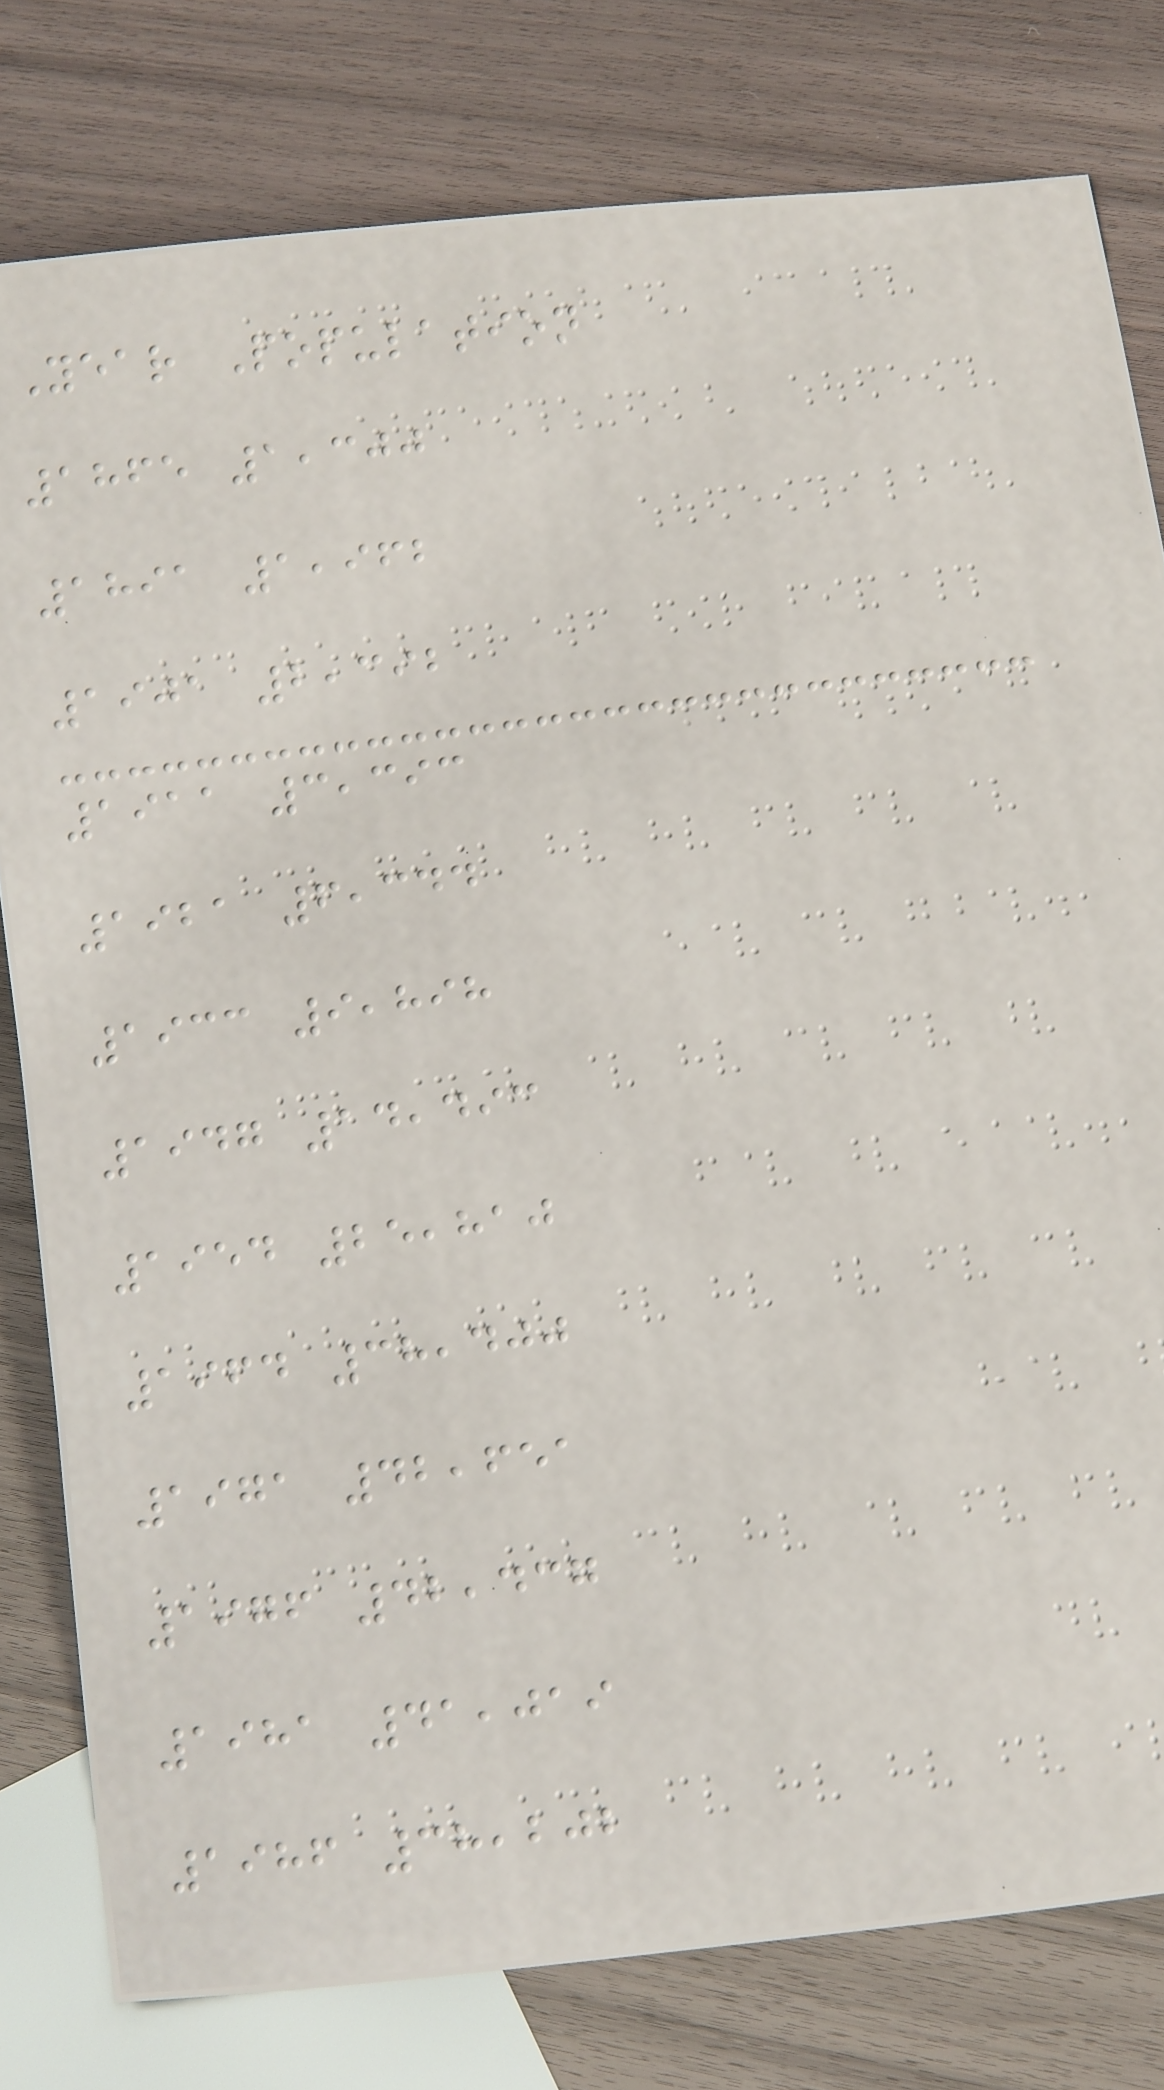Year Population
1865 1,300
1891 1,962
1901 2,392
1911 3,393
1921 6,344
1933 9,898
1947 14,493
1954 25,810
1964 38,400
1971 42,651
1976 42,437
1981 41,019
1986 38,202
